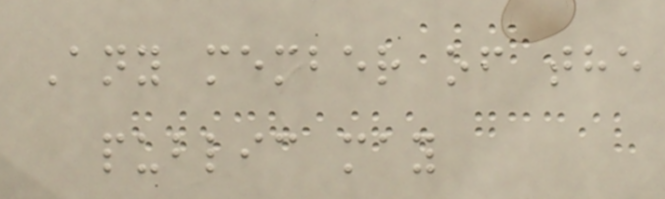Any member of the
public may
